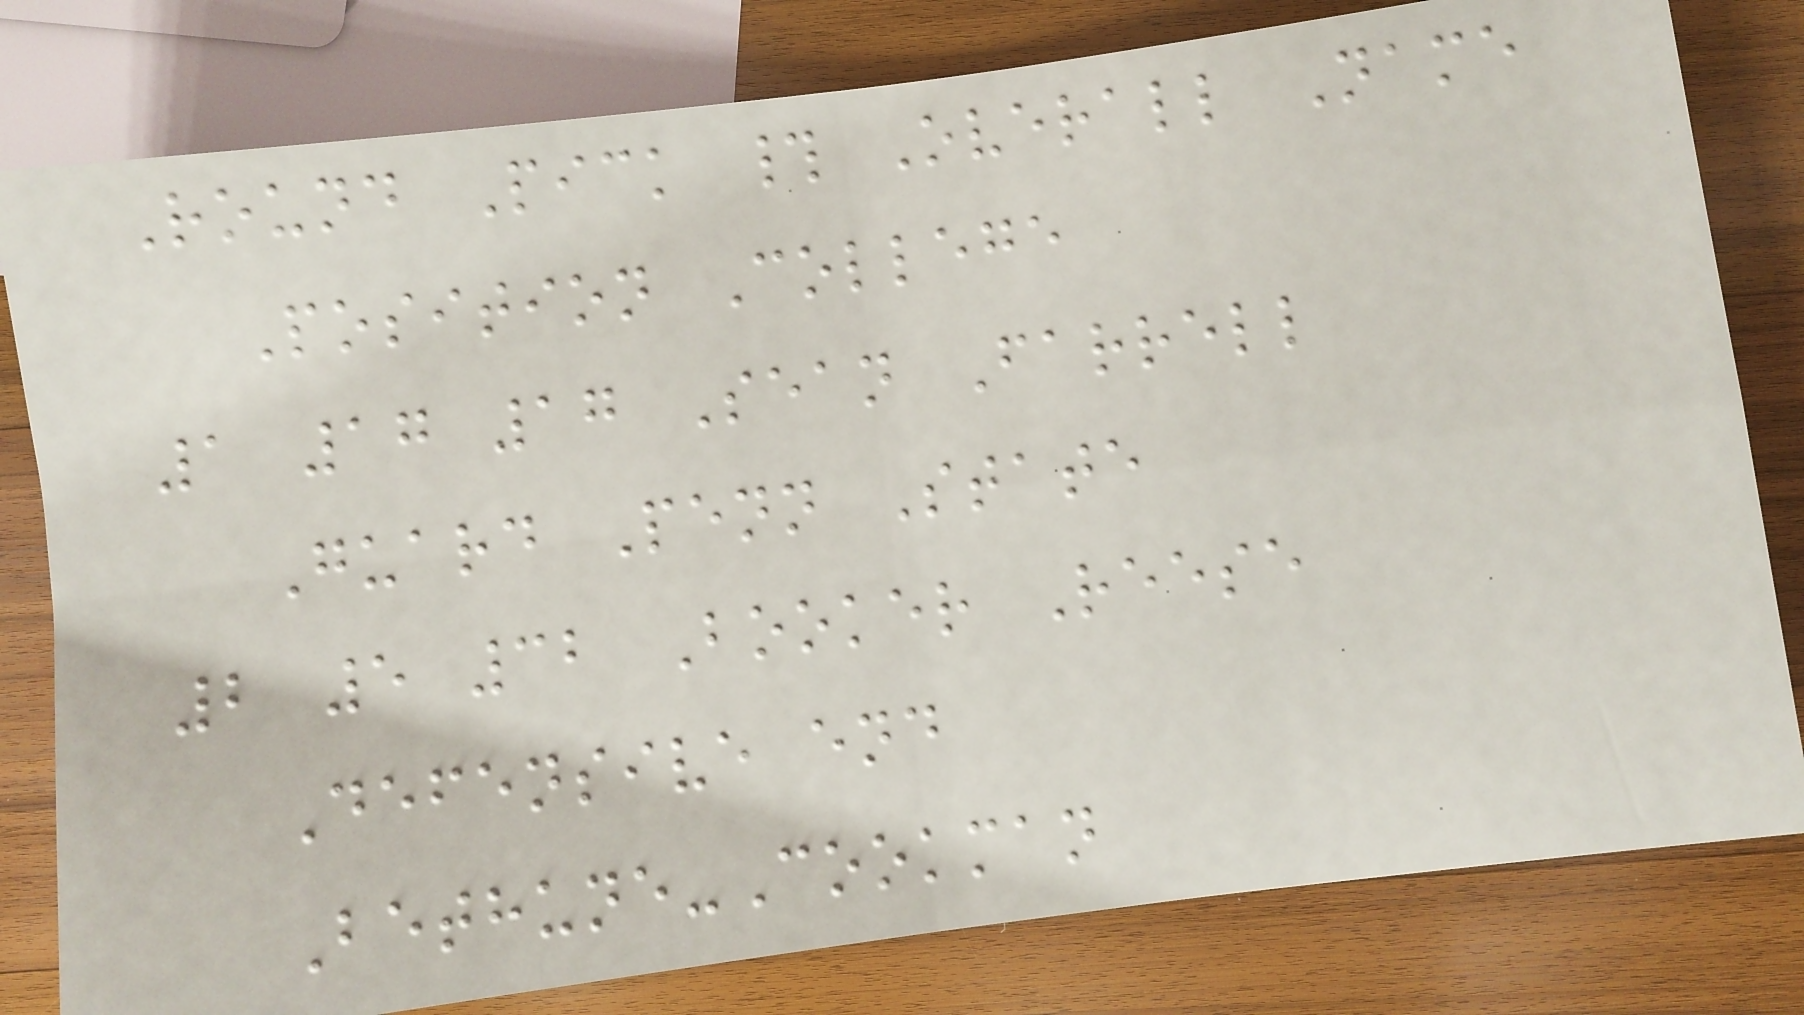Round Pick # Overall Name
Position College
1 17 17 Sean Farrell
Guard Penn State
2 5 32 Booker Reese
Defensive end
Bethune-Cookman
